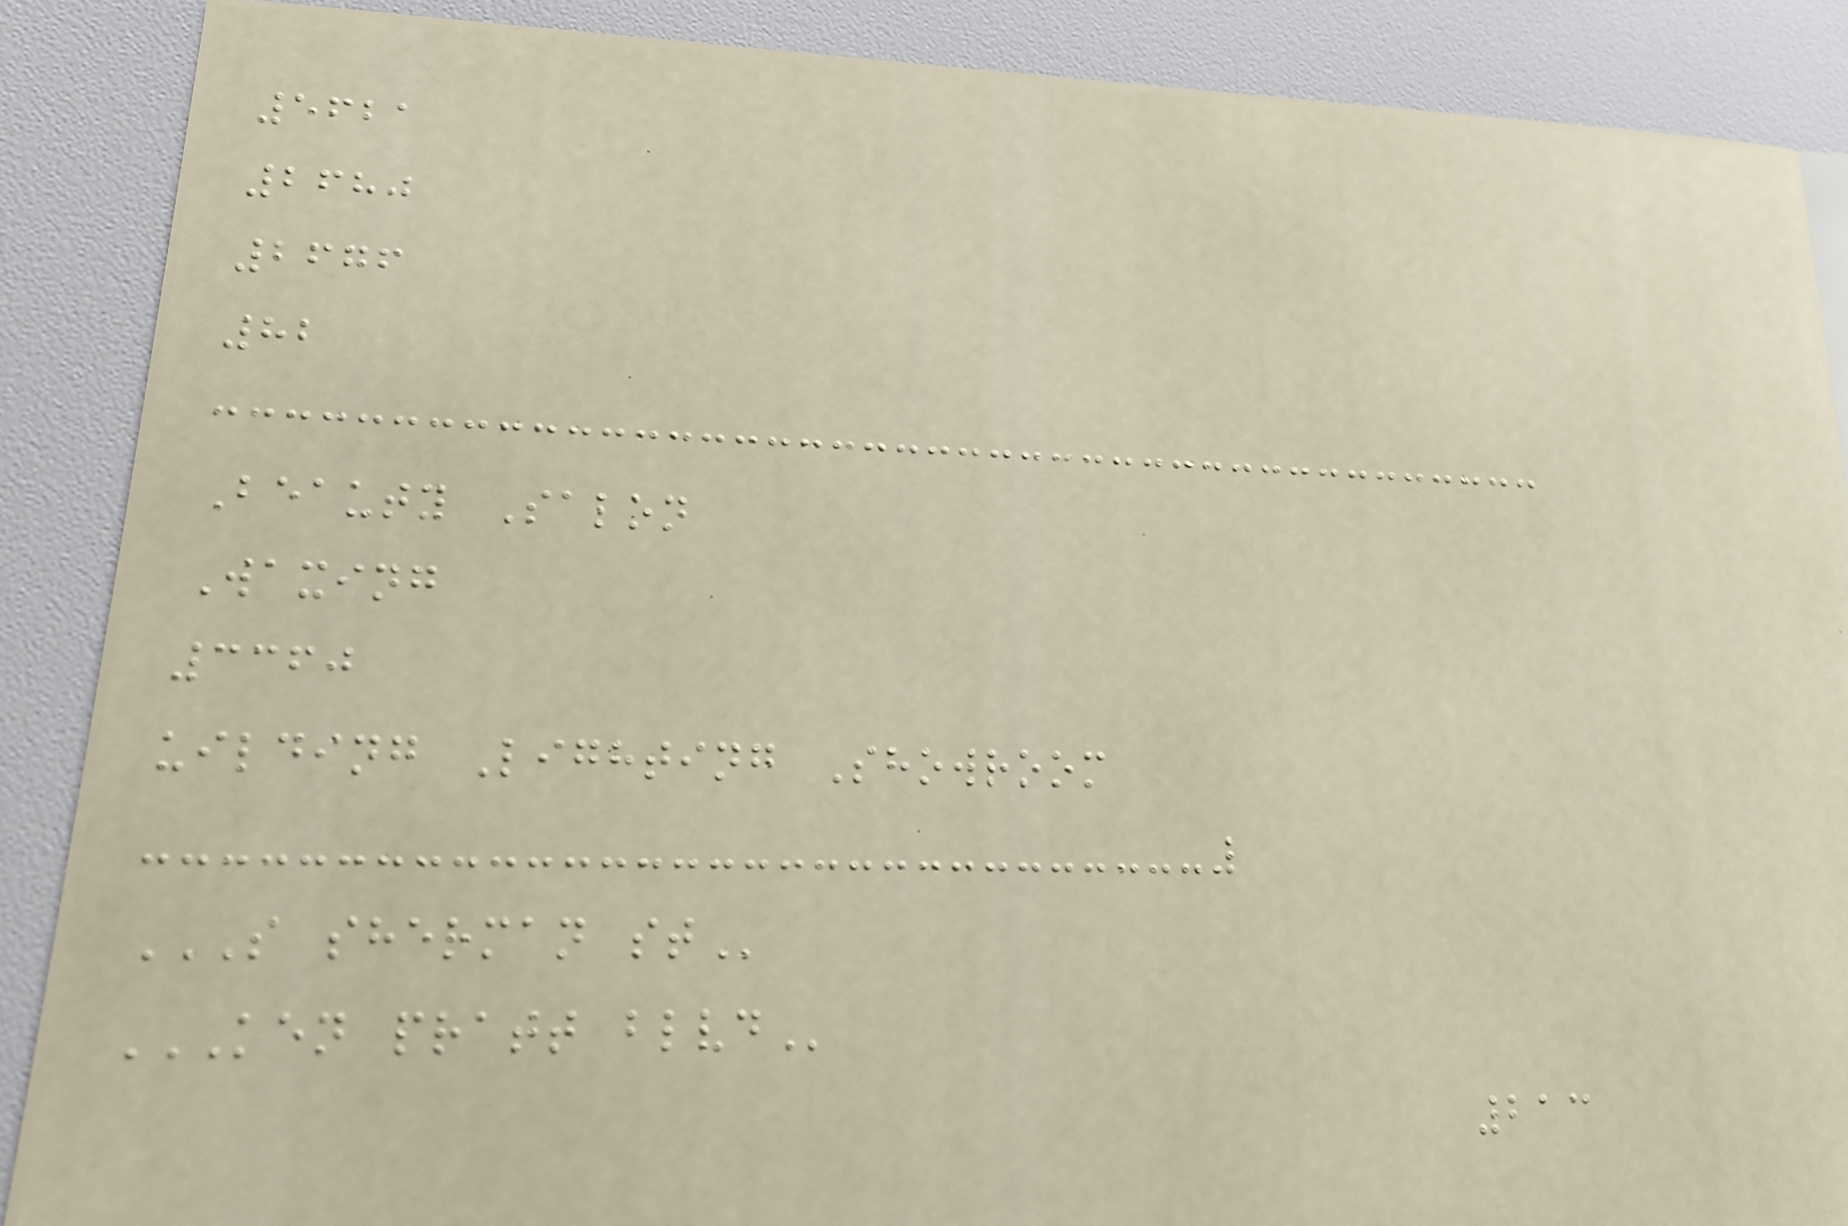5621
2680
2676
82
Beauty Salon
Waxing
3360
uilding Lighting Showroom
S SHERMAN ST
KEN PRATT BLVD
213
